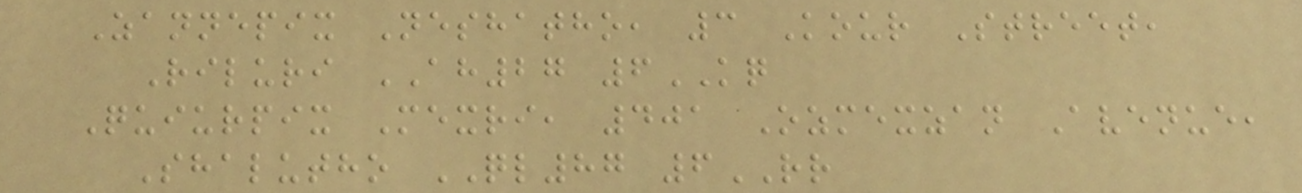Zannepix Neshatho, 3 Kour Street,
Riluri AH27 6KQ
Quiurpix Mexri, 401 Ozmexzan Avenue,
Shalutho QL87 6RR
